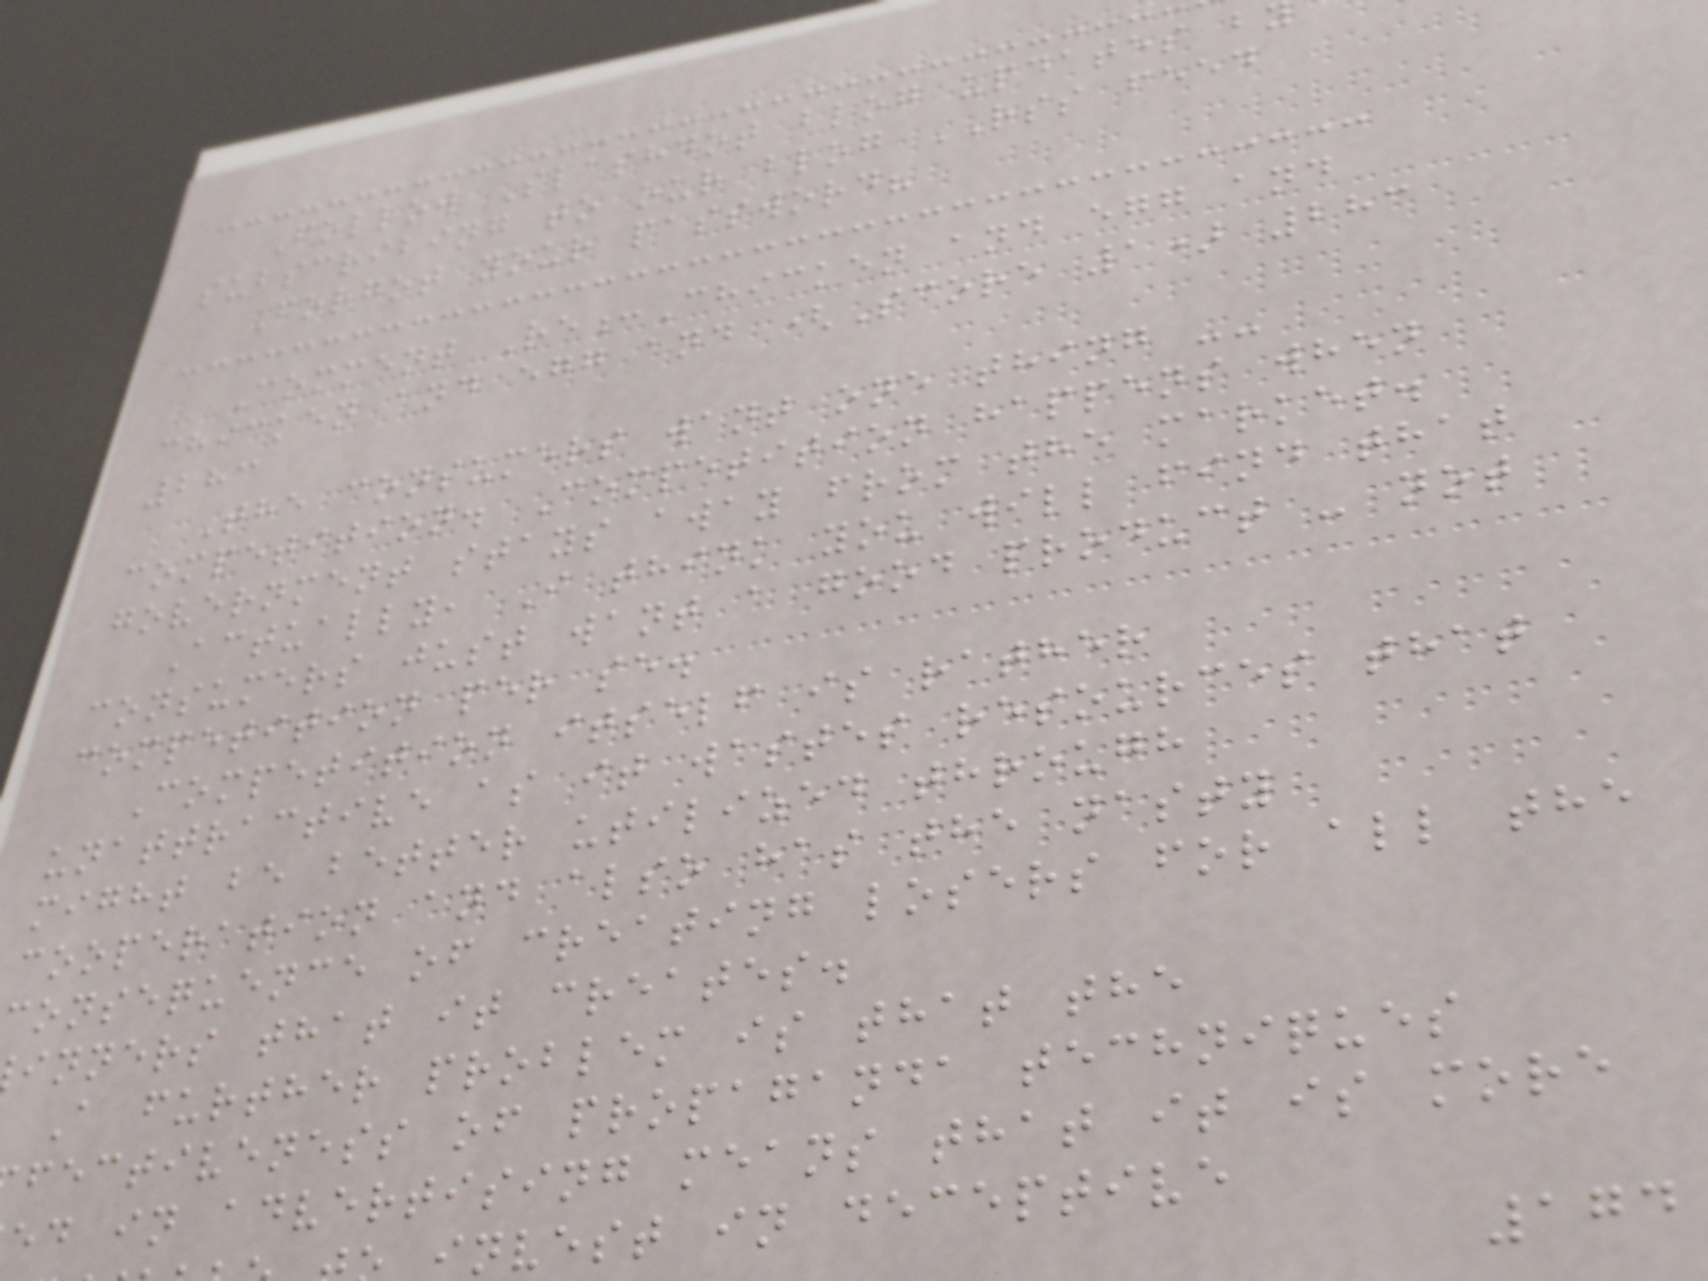Follow Slashdot blog updates b
subscribing to our blog RSS feed
Forgot your password?
Comment Re:Chicken and egg and
chicken and egg and (Score 1) 283
283
The consumers want one thing --
competition. Competition happens when
government stays away from the market.
Actually, I think you will find that
consumers just want a good product - not
competition per se.
Competition itself is rather
unattractive as it wastes resources that
might be better utilized through
cooperation and also has the nasty
consequence of creating losers for all the
inners that it creates.
A further problem is that the
fectiveness of propaganda techniques
ed in advertising means that it is more
invest in deceptive
174
